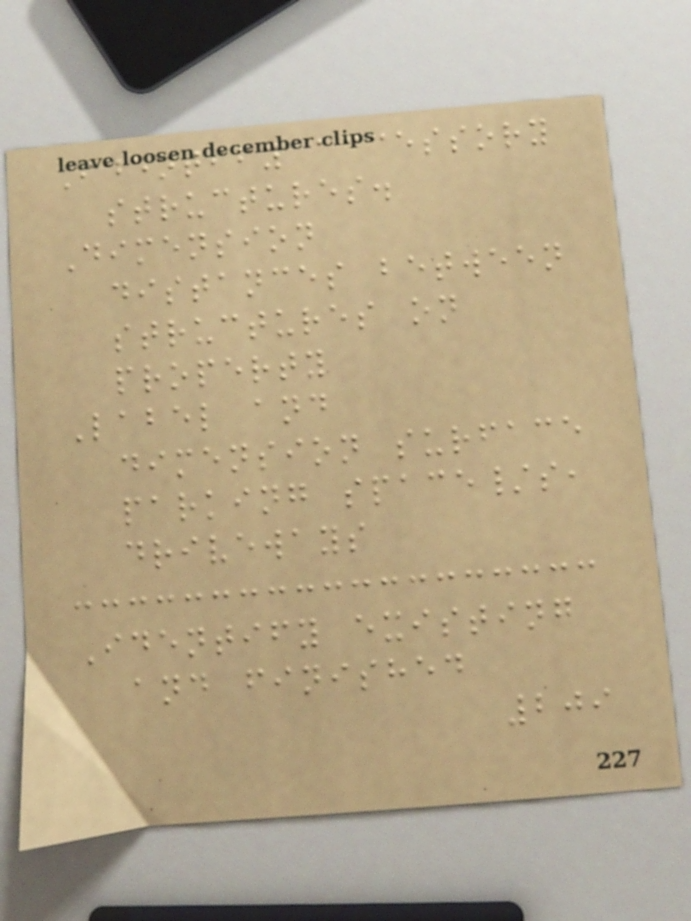Identify accessory
structures.
Dimension
distances between
structures on
property
Label and
dimension surface
parking space/s,
driveways
Identify existing
and finished
209
